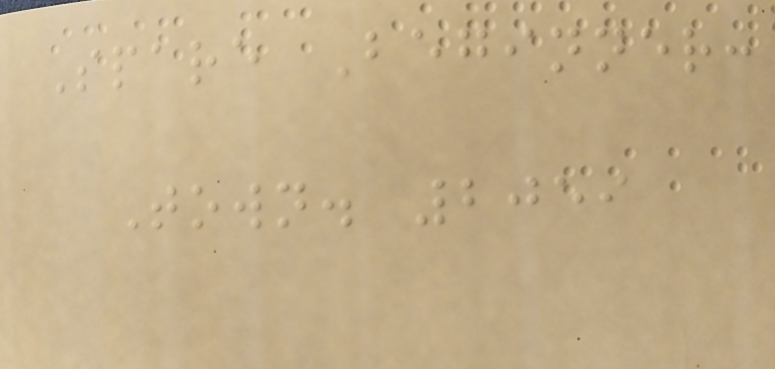Spare Beginner:
Town. 2059
